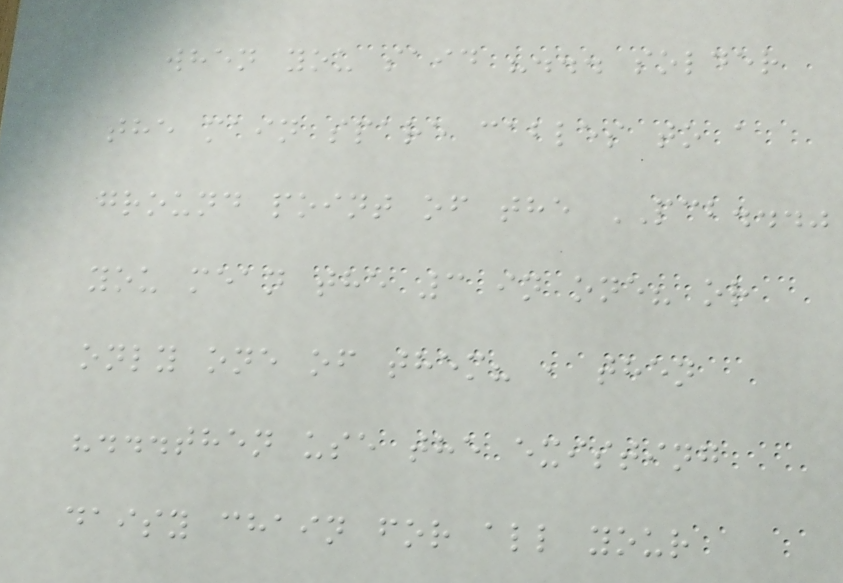when you said "... solder
the main spare cables to a
ground point of the PCB..."
you mean the 3 in one? or
only one of them? , then
"...then use the existing
daisy chain for all your
